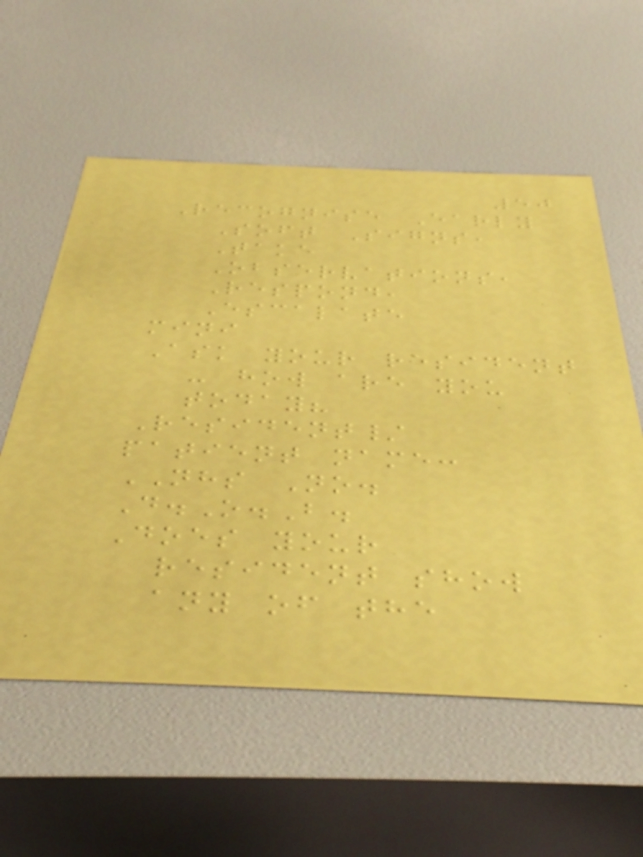50
Recognise Early
Soft Signs,
Take
Observations,
Respond,
Escalate
mini
Ask your resident
- how are you
today?
Resident/
patient name:
NHS No.
D.O.B.
Does your
resident show
any of the
